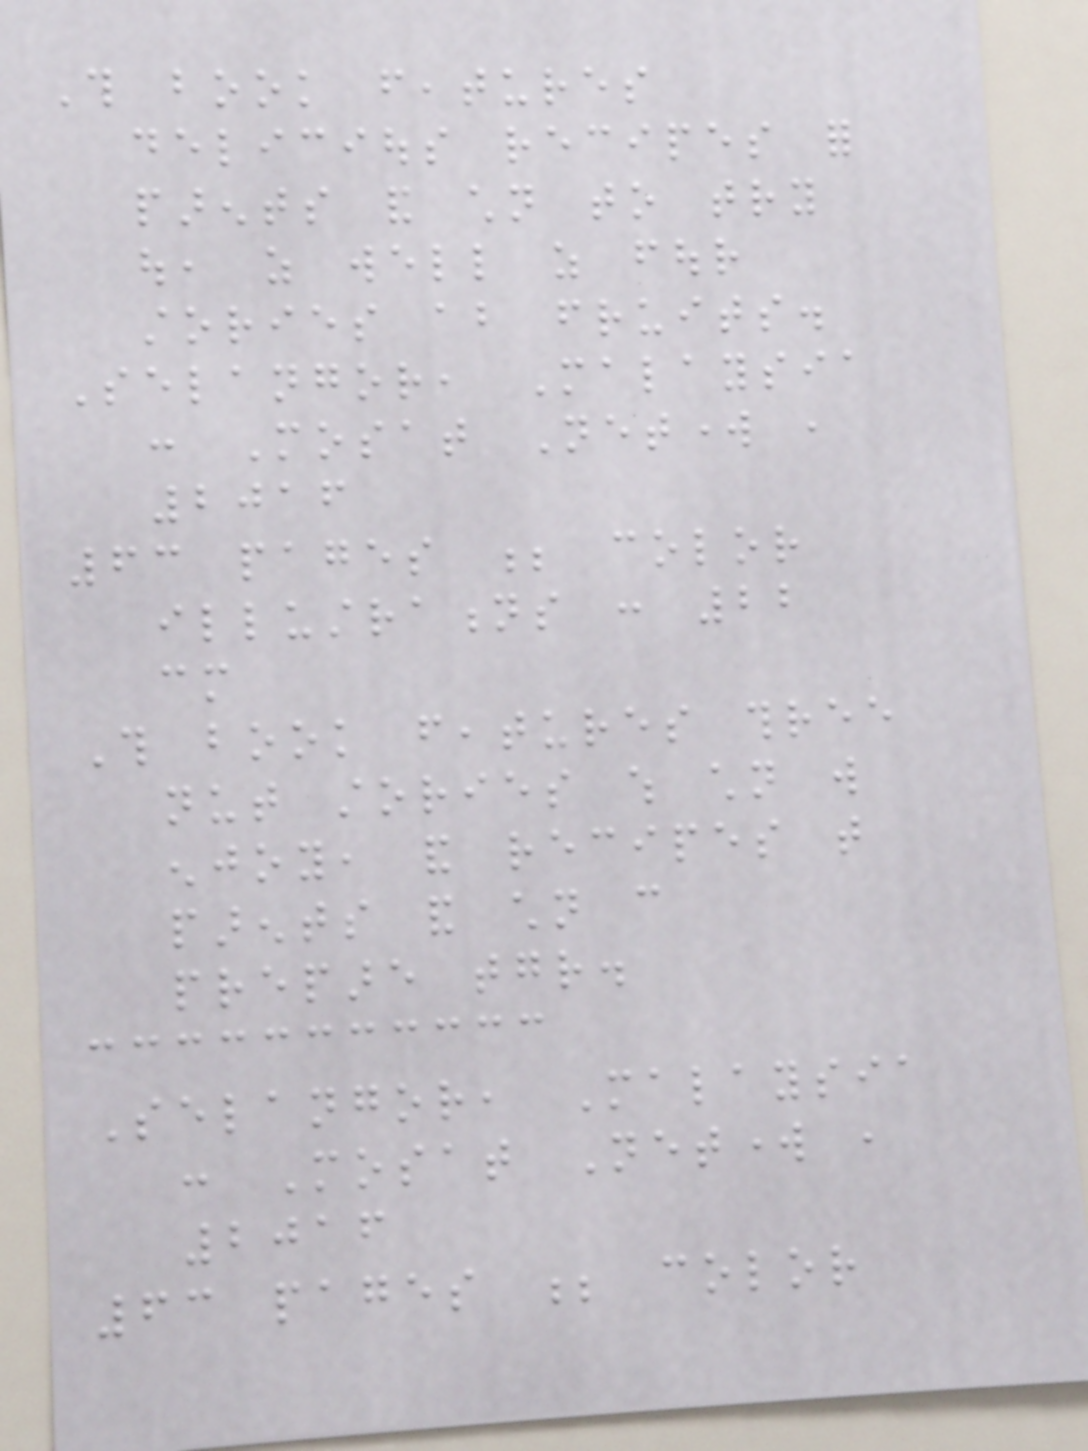This book features
delicious recipes for
parents and children to try
out, as well as four
stories about fruits.
Selangor, Malaysia
: Mosat Network ,
2016
63 pages ; color
illustrations : 22
cm
This book features three
nut stories which children will
enjoy, and recipes that
parents and children can
prepare together.
Selangor, Malaysia
: Mosat Network ,
2016
63 pages ; color
